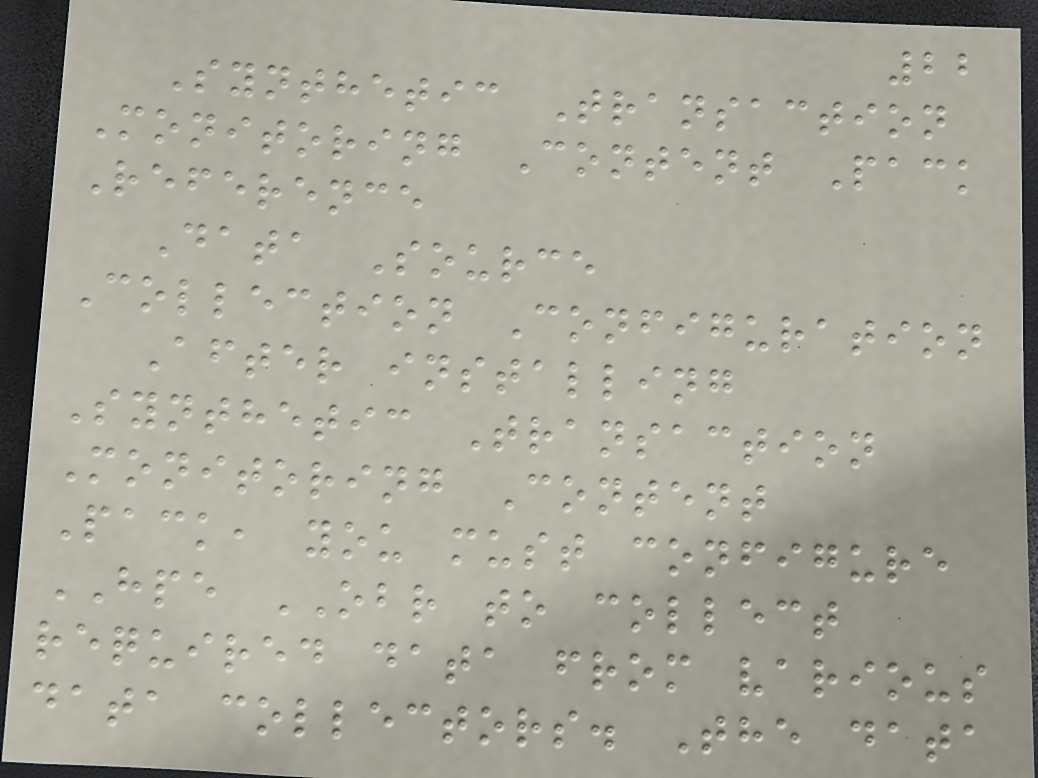22
Synthetic Transaction
Monitoring Content Pack
Reference
Data Source
Collection Configuration
After installing
Synthetic Transaction
Monitoring Content
Pack, you must configure
HPE OBR to collect
required data from various
data collectors. The data
